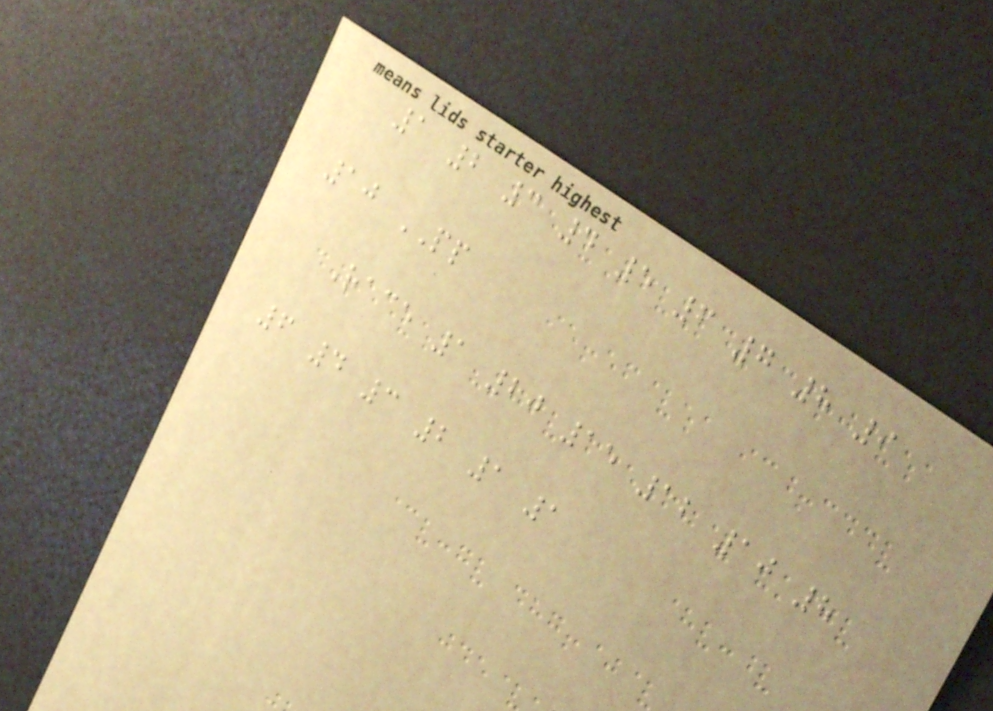1 2 3 4 5 6 7 8 9
10 PP
Race 1 20 15 12 10 8
6 4 3 2 1 1
